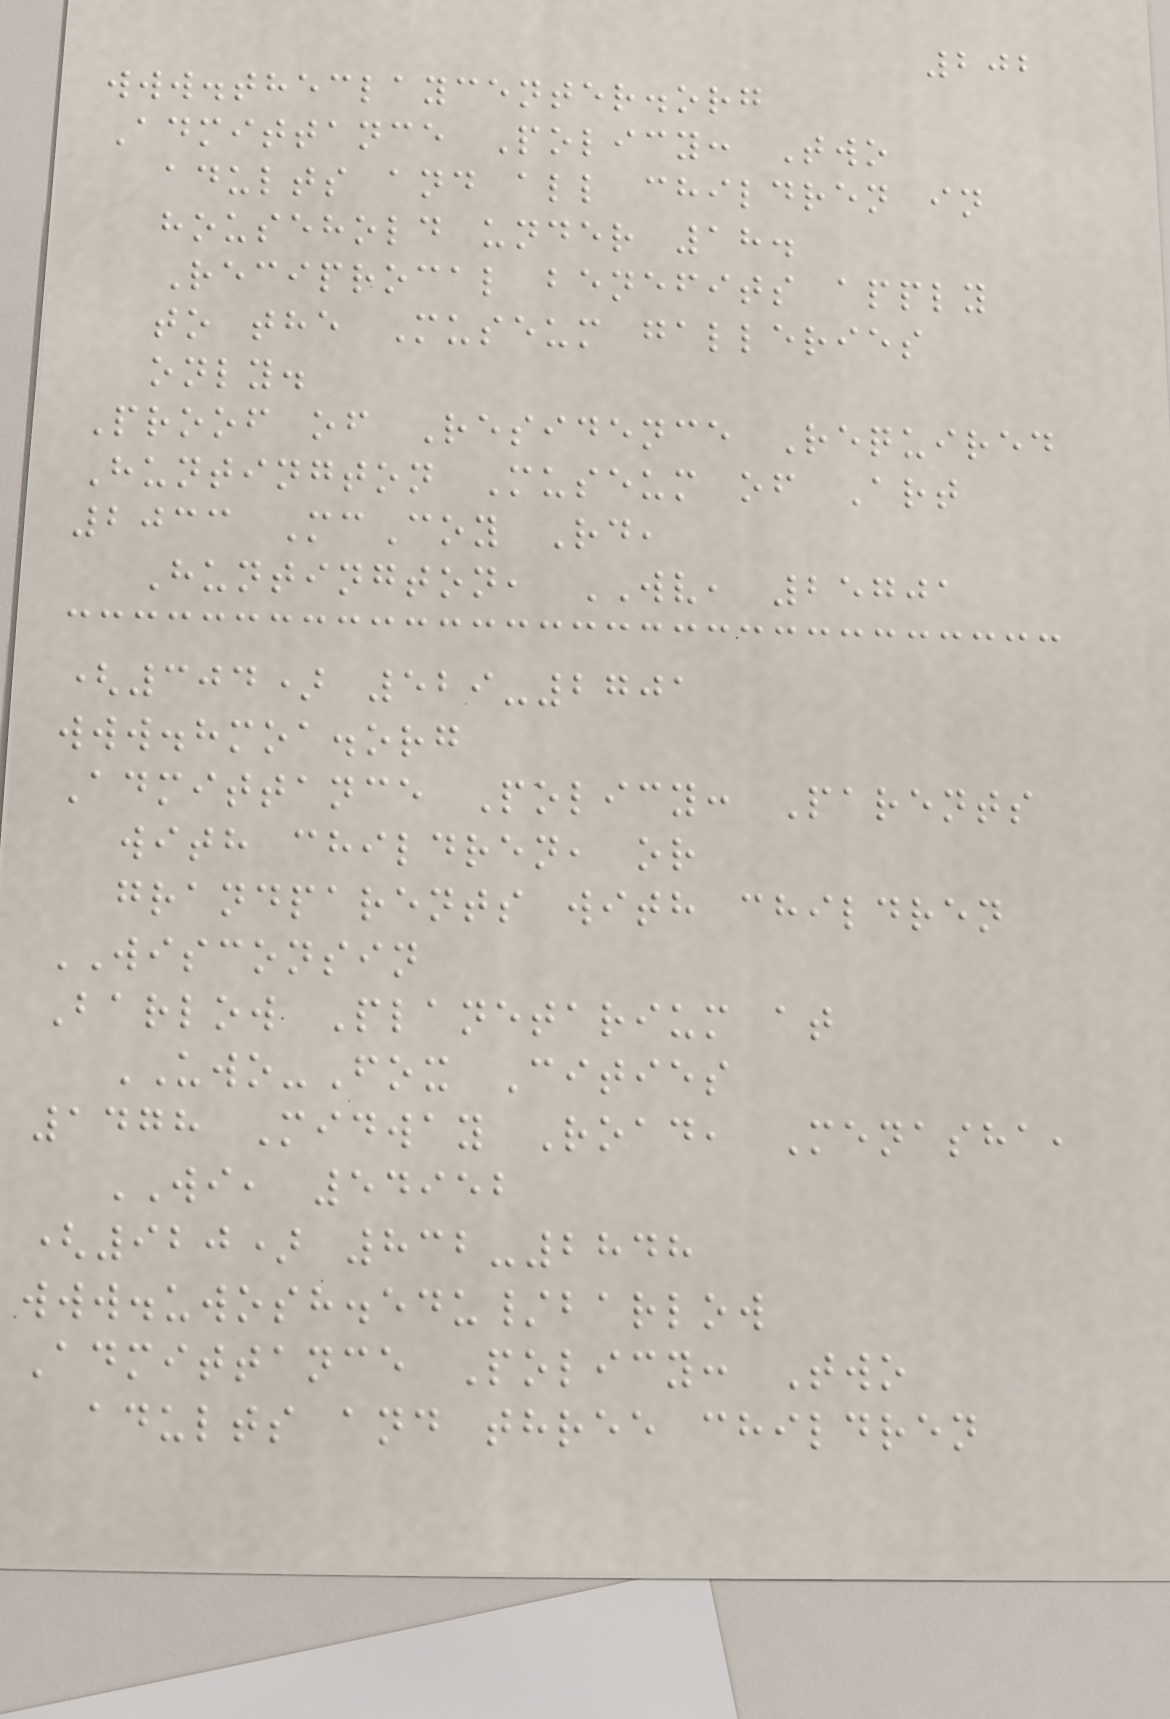202
www.theclaycenter.org
Admittance Policy: Two
adults and all children in
household under 18.
Reciprocal benefits apply
to the Museum galleries
only.
Proof of Residence Required
Huntington Museum of Art
2033 McCoy Rd,
Huntington, WV, 25701
(304) 529-2701
www.hmoa.org
Admittance Policy: Parents
with children, or
grandparents with children
WISCONSIN
Barlow Planetarium at
UWO-Fox Cities
1478 Midway Road, Menasha,
WI, 54952
(920) 832-2848
www.uwosh.edu/barlow
Admittance Policy: Two
adults and three children
